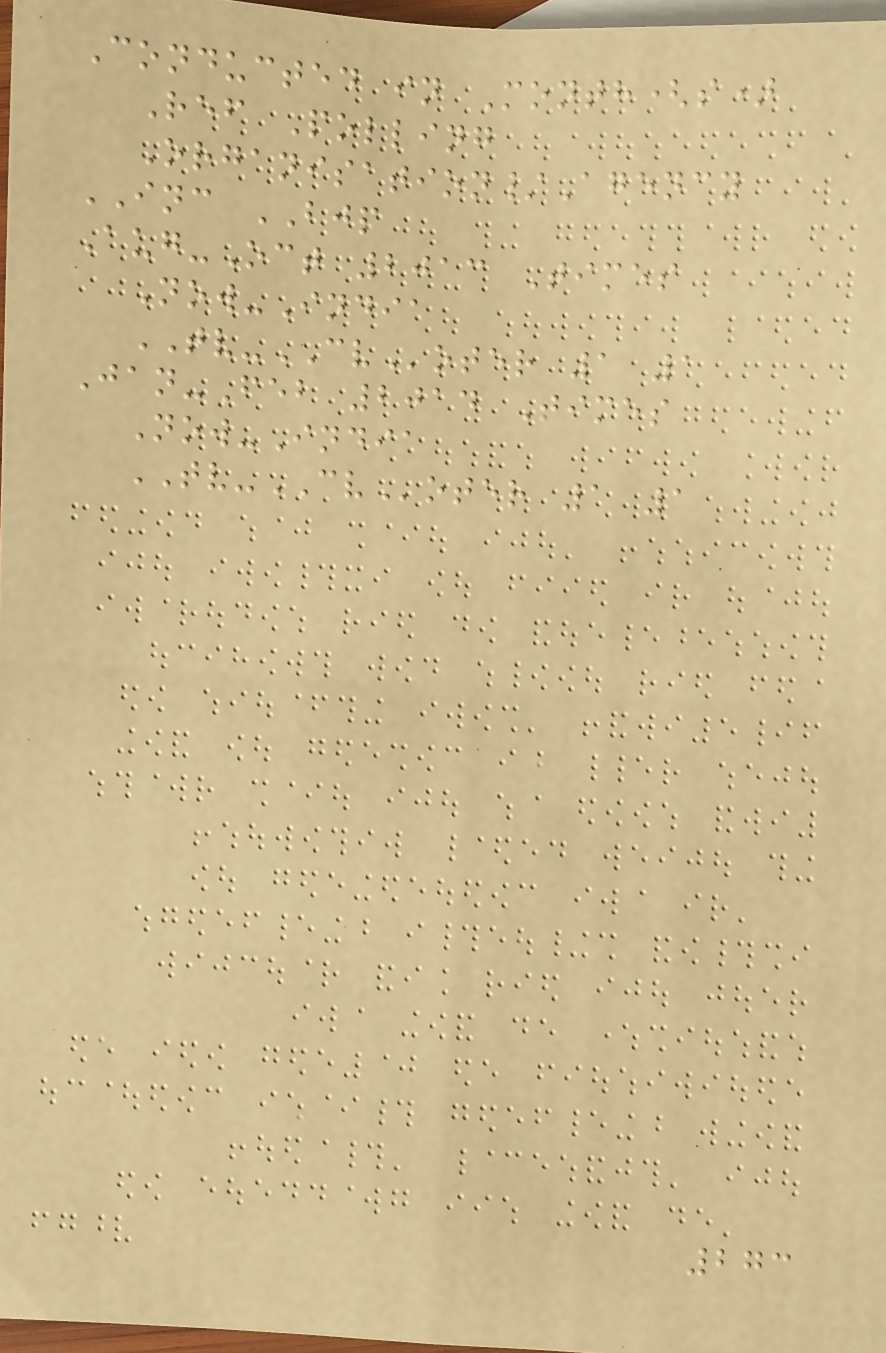Conducted in Month(s)
Ref Polling
Organisation/Agency
INC BJP
Aug-Oct 2013 Times
Now-India
TV-CVoter 1 1
Jan-Feb 2014 Times
Now-India
TV-CVoter 1 1
273
